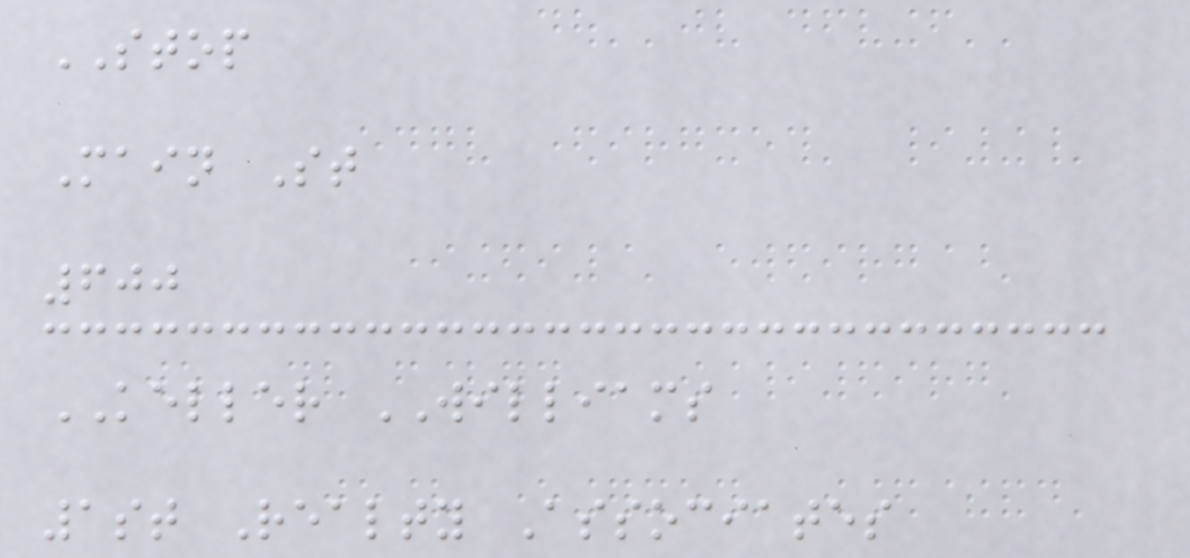STOP
Main St
600
KELLER WILLIAMS
1st Realty Associates
